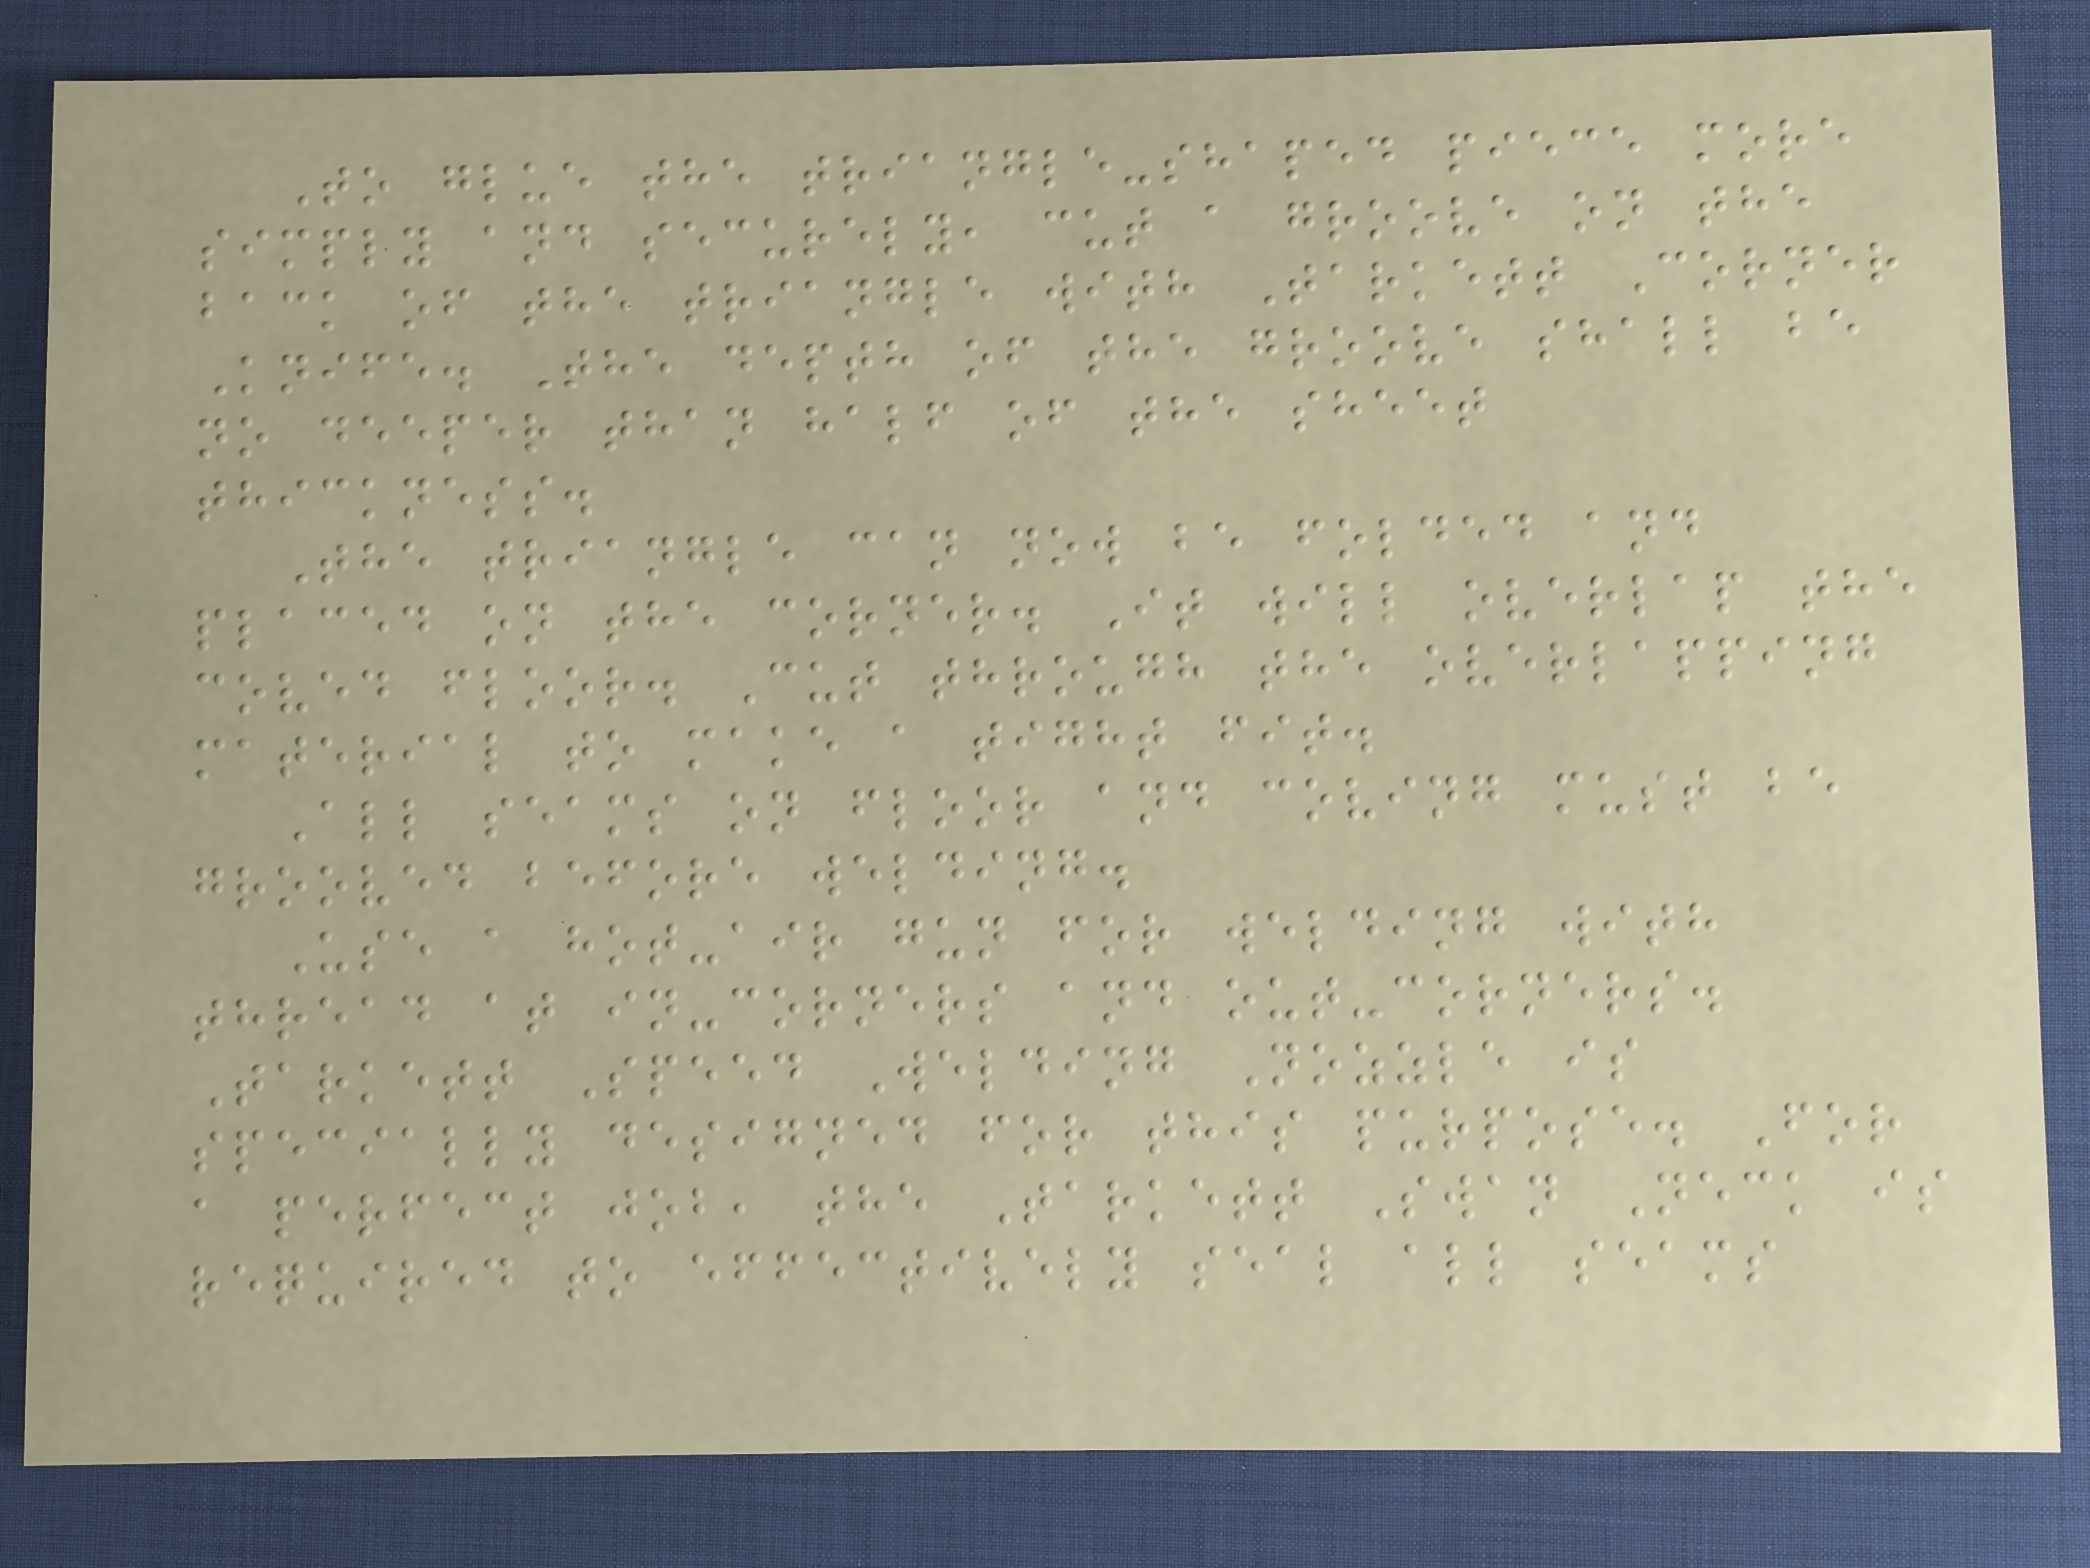To glue the triangle-shaped piece more
simply and securely, cut a groove on the
back of the triangle with Tarkett Corner
Knife. The depth of the groove shall be
no deeper than half of the sheet
thickness.
The triangle can now be folded and
placed on the corner. It will overlap the
coved floor. Cut through the overlapping
material to make a tight fit.
All seams on floor and coving must be
grooved before welding.
Use a hot-air gun for welding with
thread at in-corners and out-corners.
Tarkett Speed Welding Nozzle is
specially designed for this purpose. For
a perfect job, the Tarkett Swan Neck is
required to effectively seal all seams
